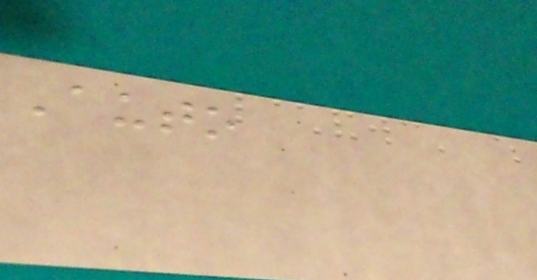Auto
